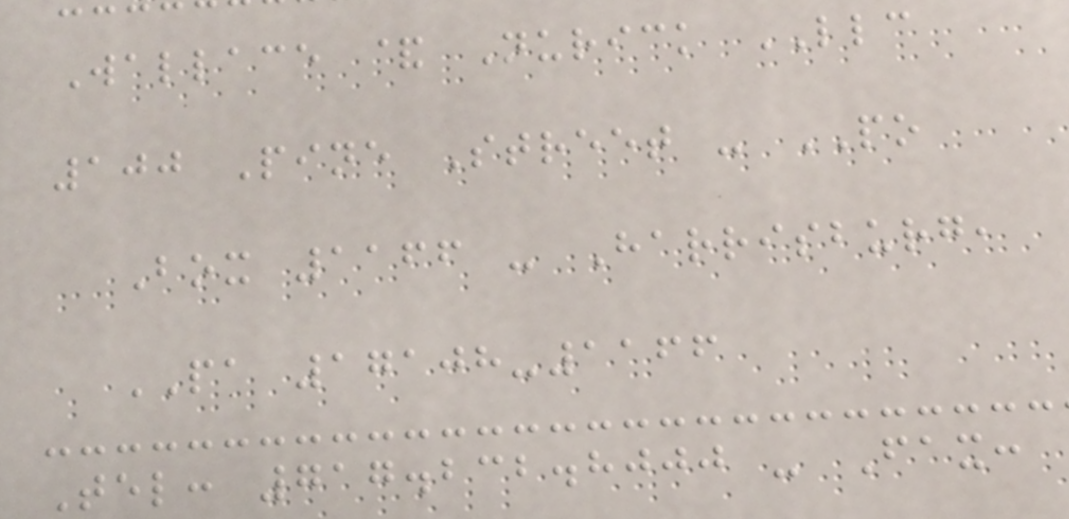Wallace & Nurick LLC
100 Pine Street - PO
Box 1166 - Harrisburg,
PA 17108-1166
Tel: 717.232.8000 - Fax:
